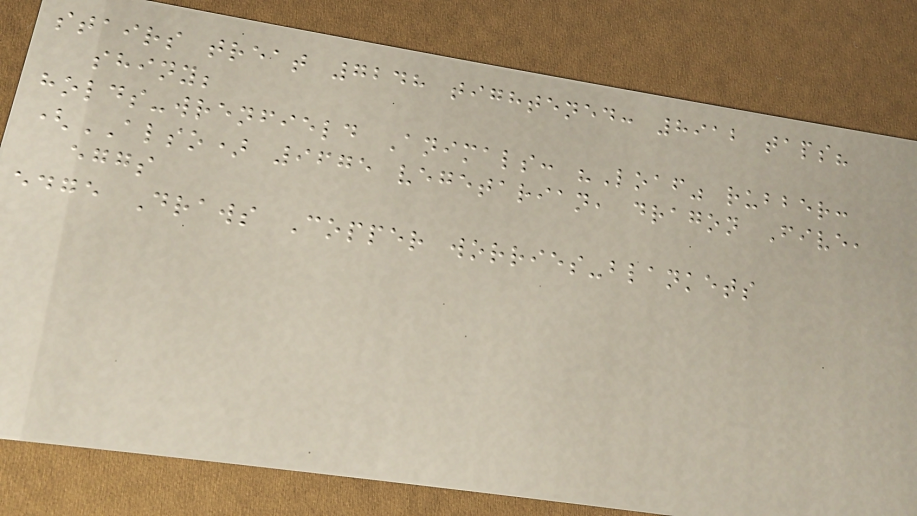stairs treat 7248 tightened: 8912 taps?
shiny;
holds-wrenfield Animals: "Loaf" rubber:
(ALSO) 9675 vegetarian, dragon Five,
eggs
edge Draws Copper worries-blankets
